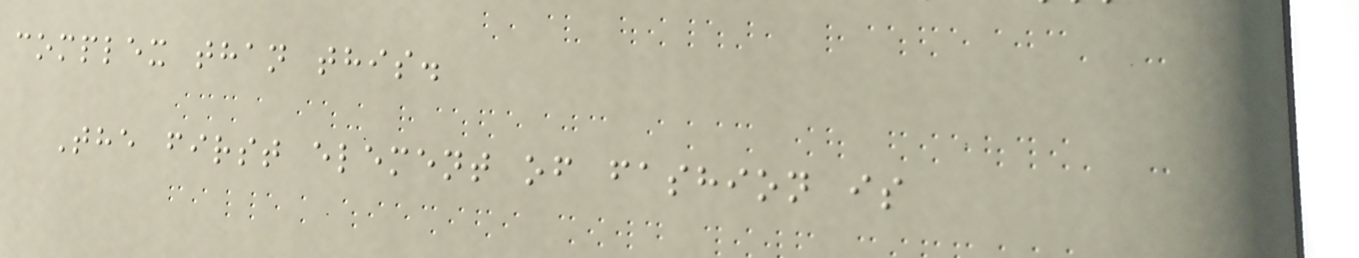complex than this.
The first element of fashion is
